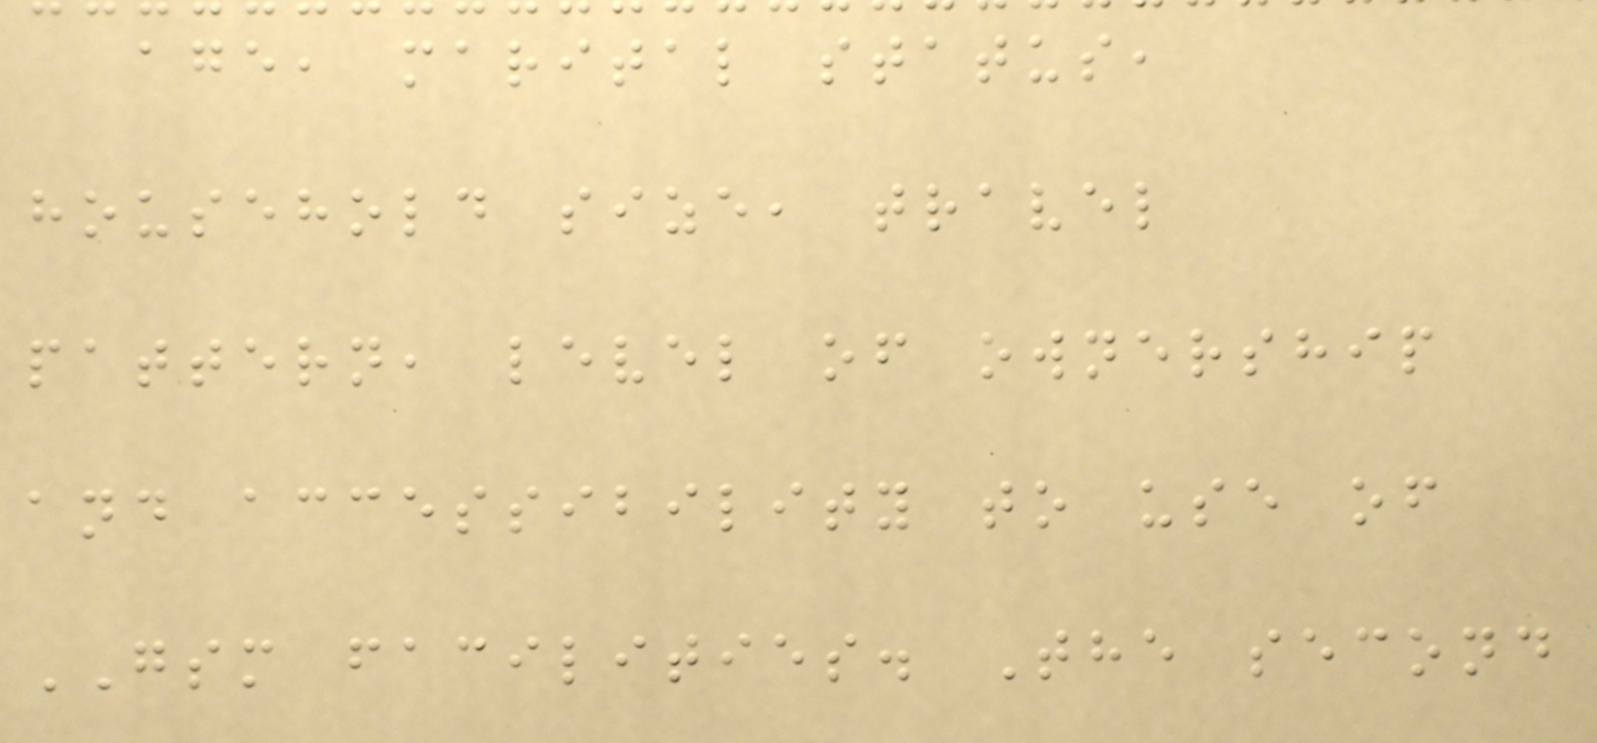age, marital status,
household size, travel
pattern, level of ownership
and accessibility to use of
GSM facilities. The second
